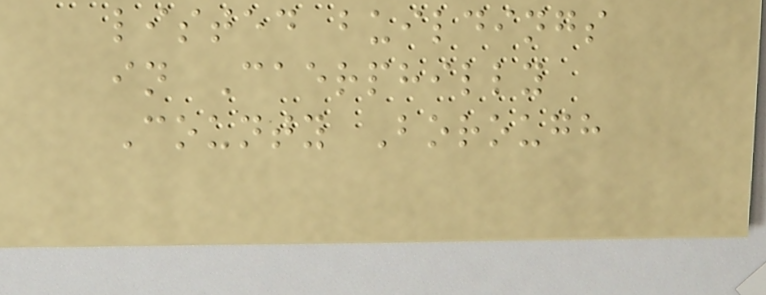listed buildings
in Caerphilly
County Borough
